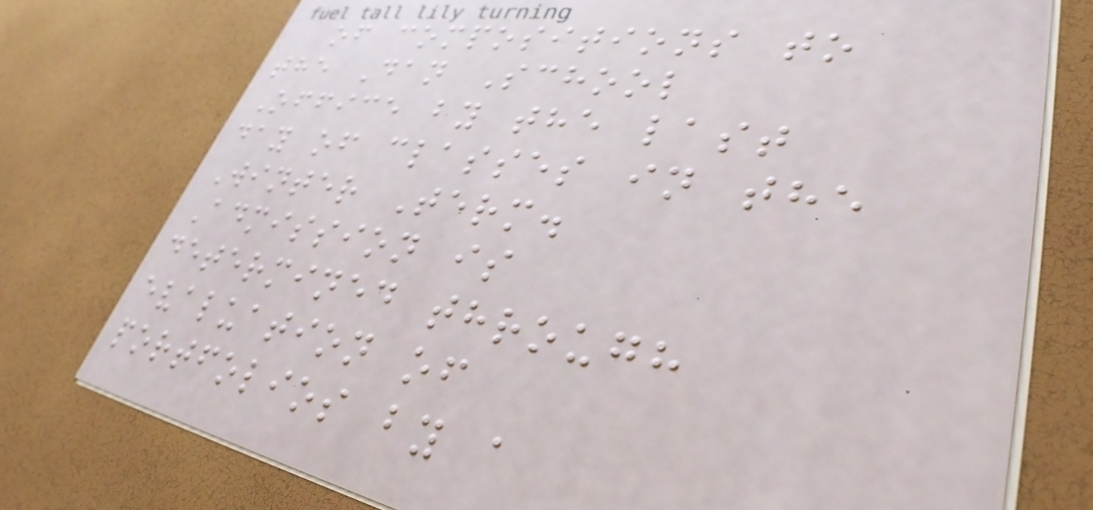of compositions to
the Dan School
Office by the last
day of classes in the
Winter Term.
Admission is
determined through
evaluation of
portfolios by a
